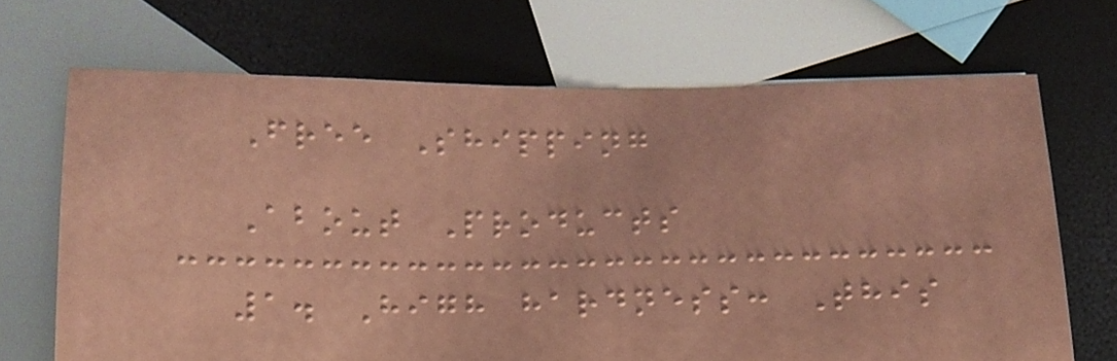Free Shipping
About Products
1. High hardness: This
